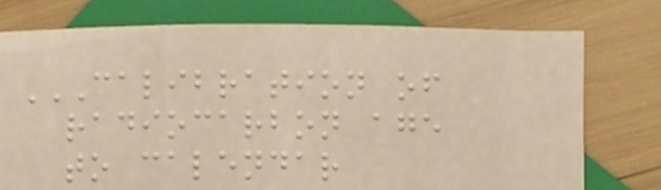CALIBRATION OF
RADIOCARBON AGE
TO CALENDAR
